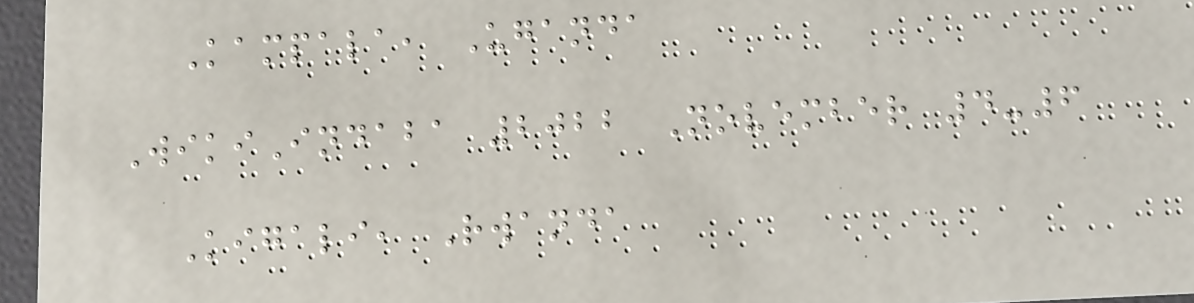Kampala, Uganda
WikiIndaba 2022 November 4-6
Kigali, Rwanda
